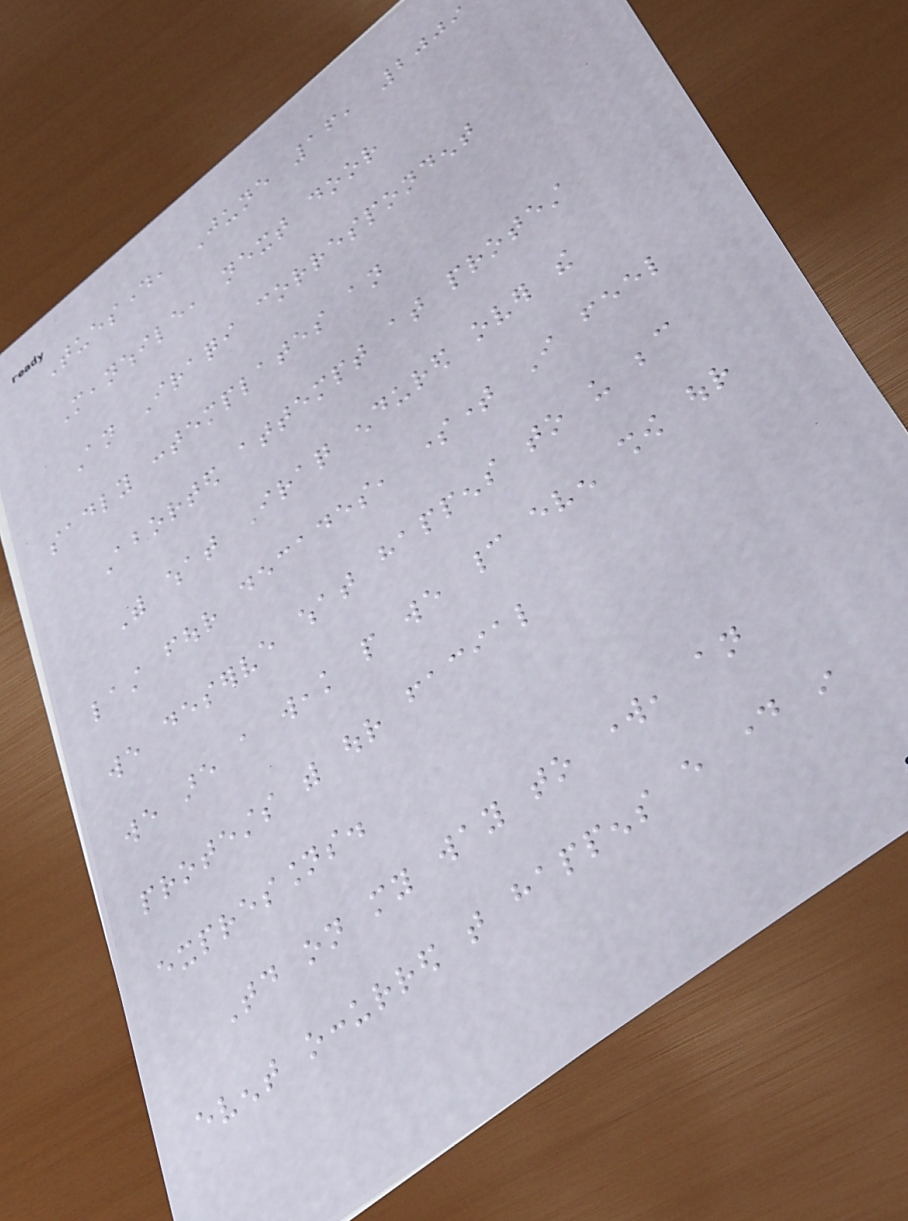Tuesday, June 16, 2009
Meanwhile, next door
An Iraqi correspondent
sadly contemplates an
Aborted attempt at protest
With what Iraq endured over the
last four decades, sometime I feel
we deserve what happens to us because
we are a weak people we cannot even show our
protests with our facial
expressions.
Today on my way to work, an
event occurred that happens every day in
